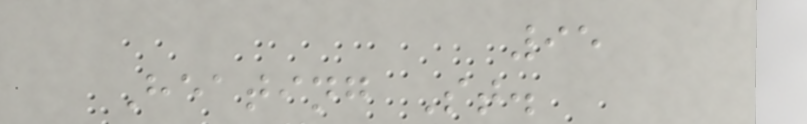95
Heating St.
